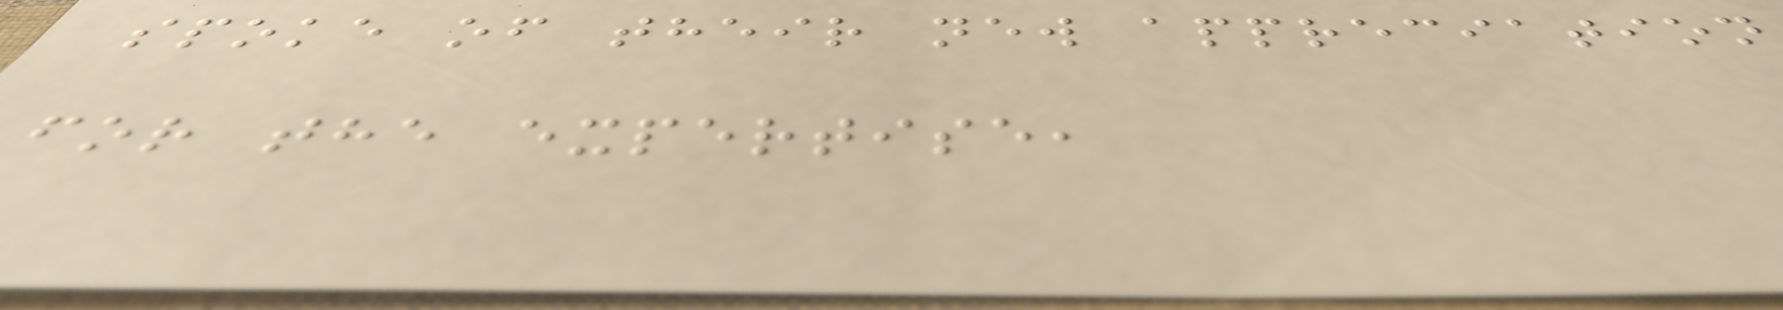spoke of their new appreciation
for the expertise,
